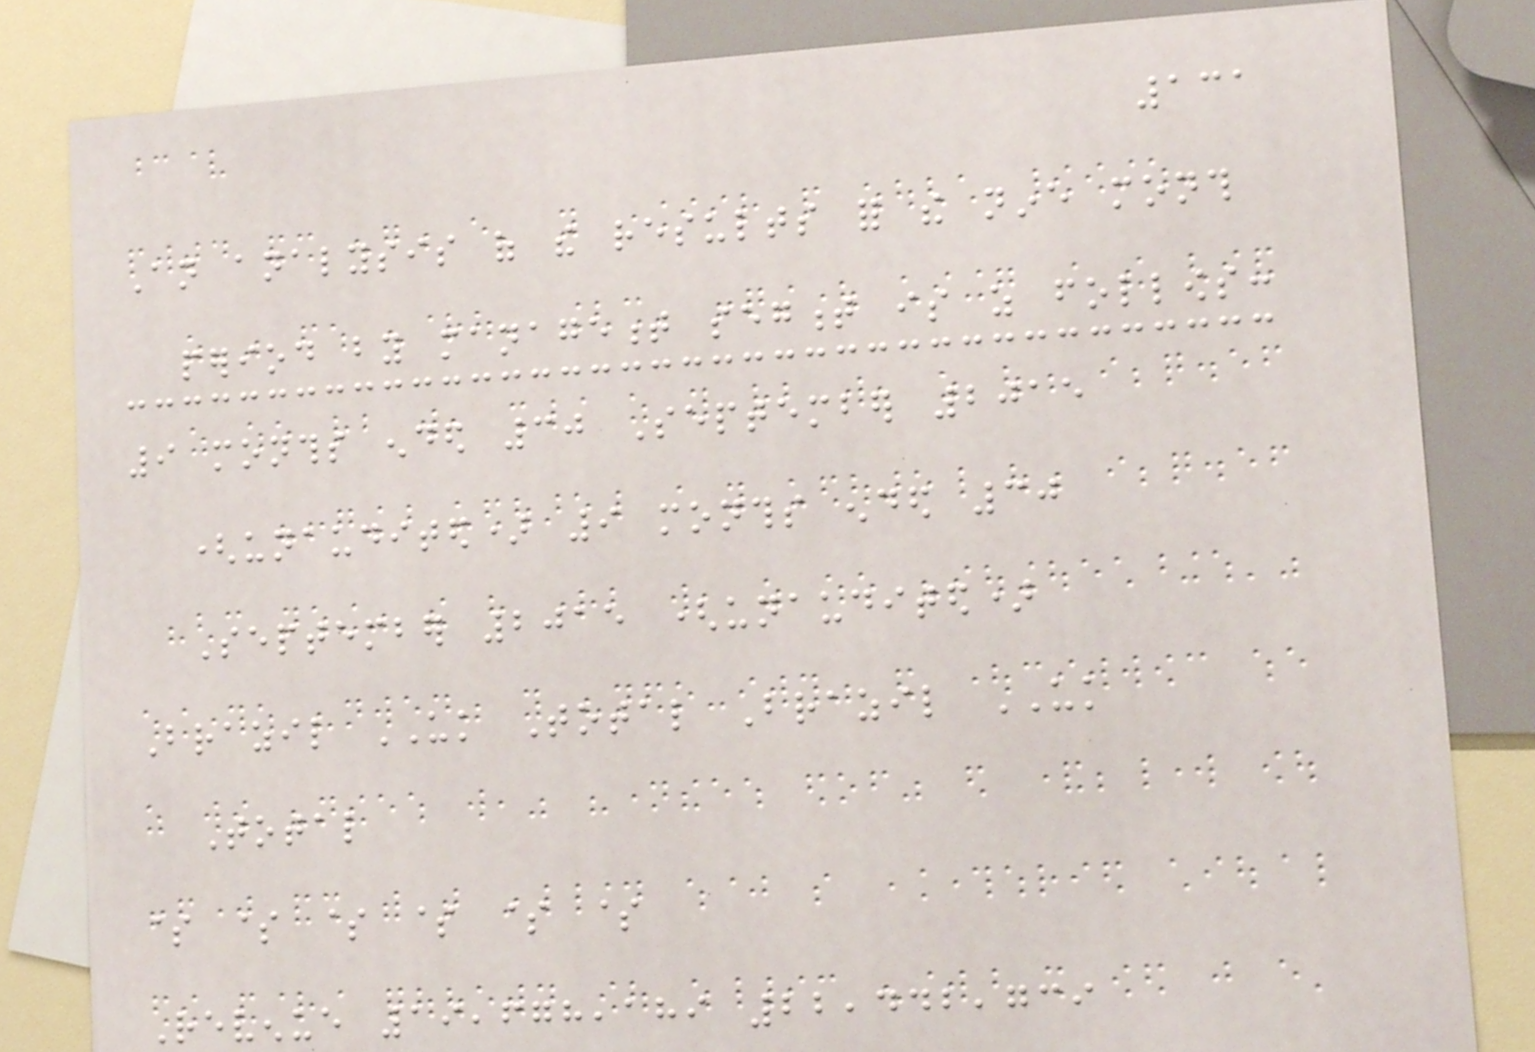131
An analysis of the results for the nine month
period by management segment is as follows:
9 months ended 30 September 2015
(unaudited) 9 months ended 30
September 2015 (unaudited)
Brazil UK Total Brazil UK
Total
$ $ $ $ $ $
Revenue 19,678,189 22,442,739
